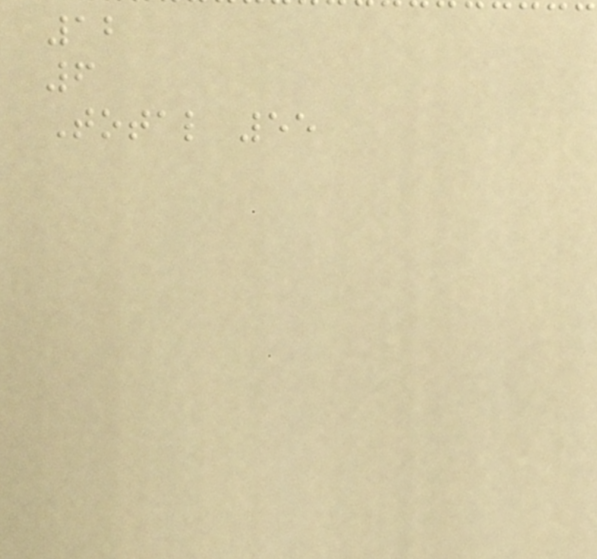12
6
Total 55
